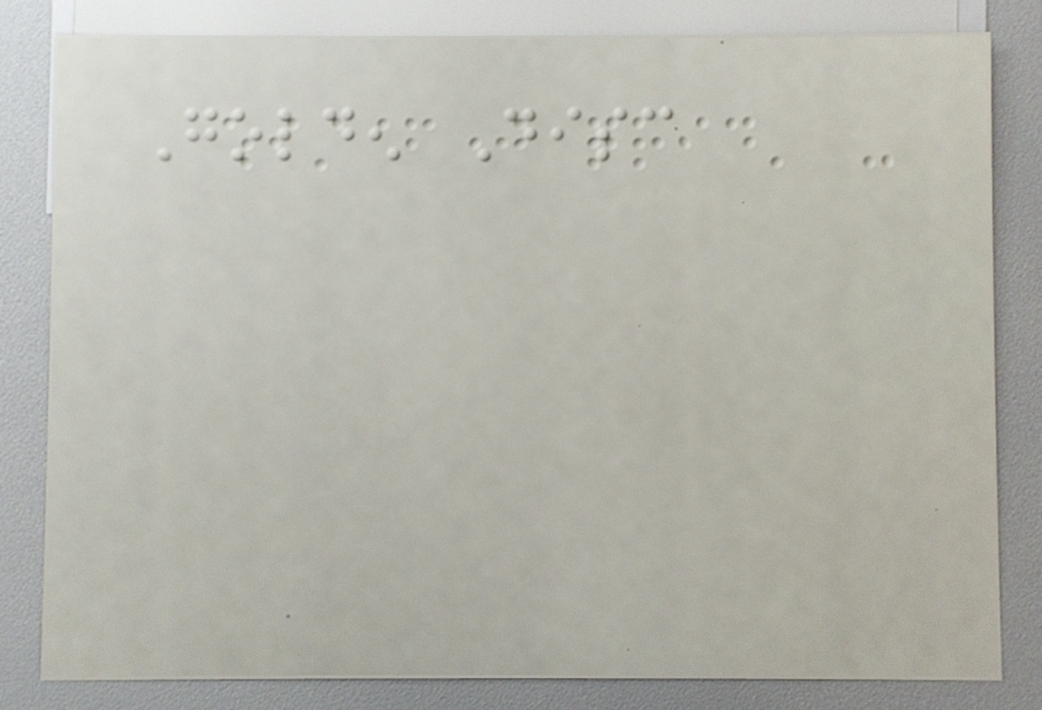Golden Disc
